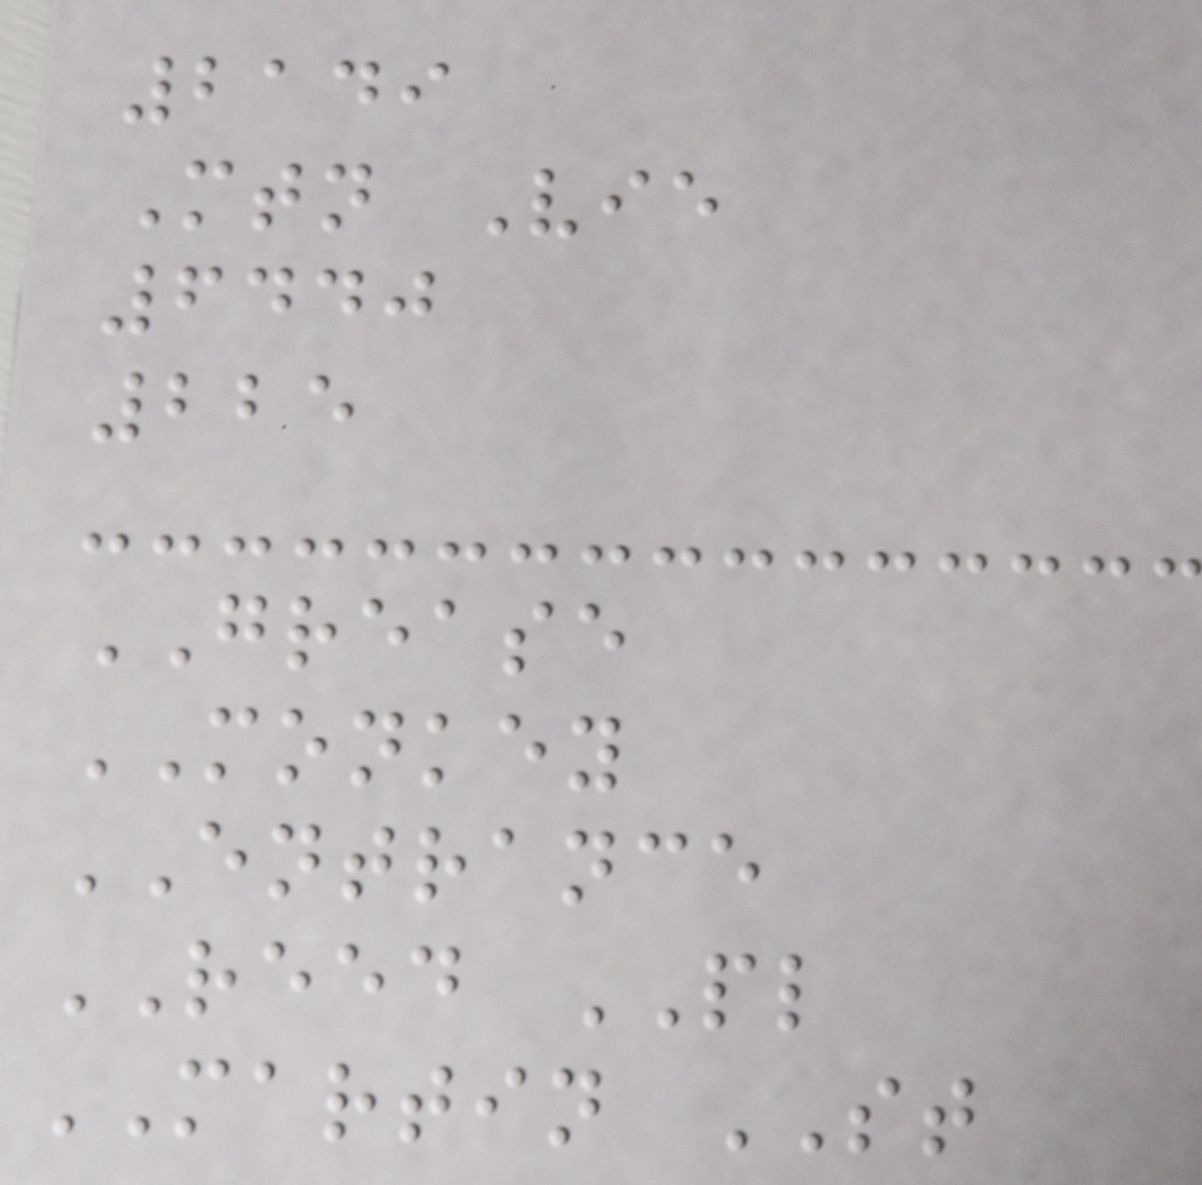2149
Mtn Vie
6440
225
GREASE
MONKEY
ENTRANCE
REED PL
MARTIN ST
